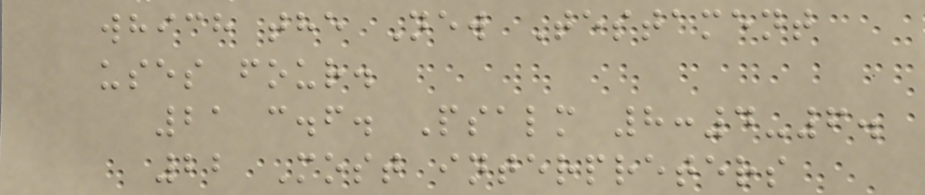which the New Testament
uses four.
21 c.f. Psalm 8:4-6.
22 Most interpreters
